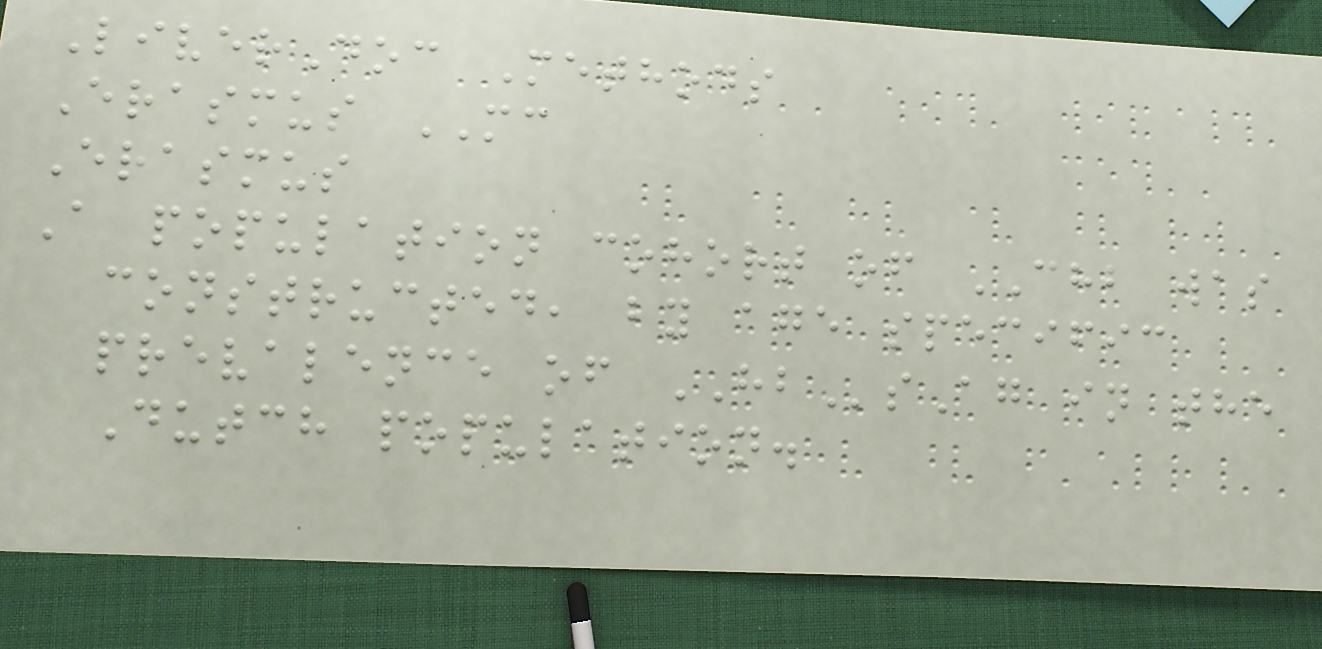LiverDoc Methods
Erasmus MC
Erasmus
A population cohort of CHB was
constructed, by age specific
prevalence of HBsAg in the
Dutch population.
